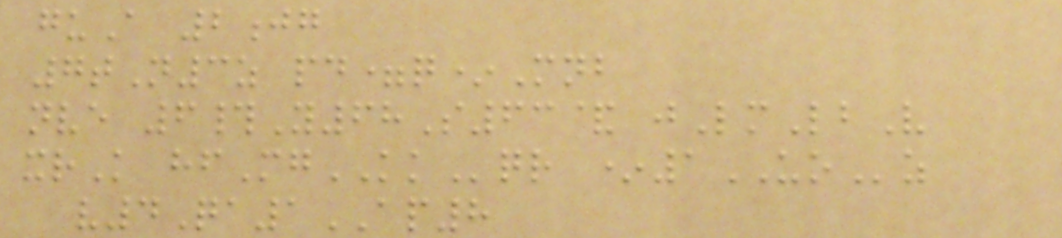guA 2jg
7tN3z pd=q*Mnb
nve 6#Y68S63& jLmLbV
xrK hfMgKKqr *1UOz
v4Qa1AP8
